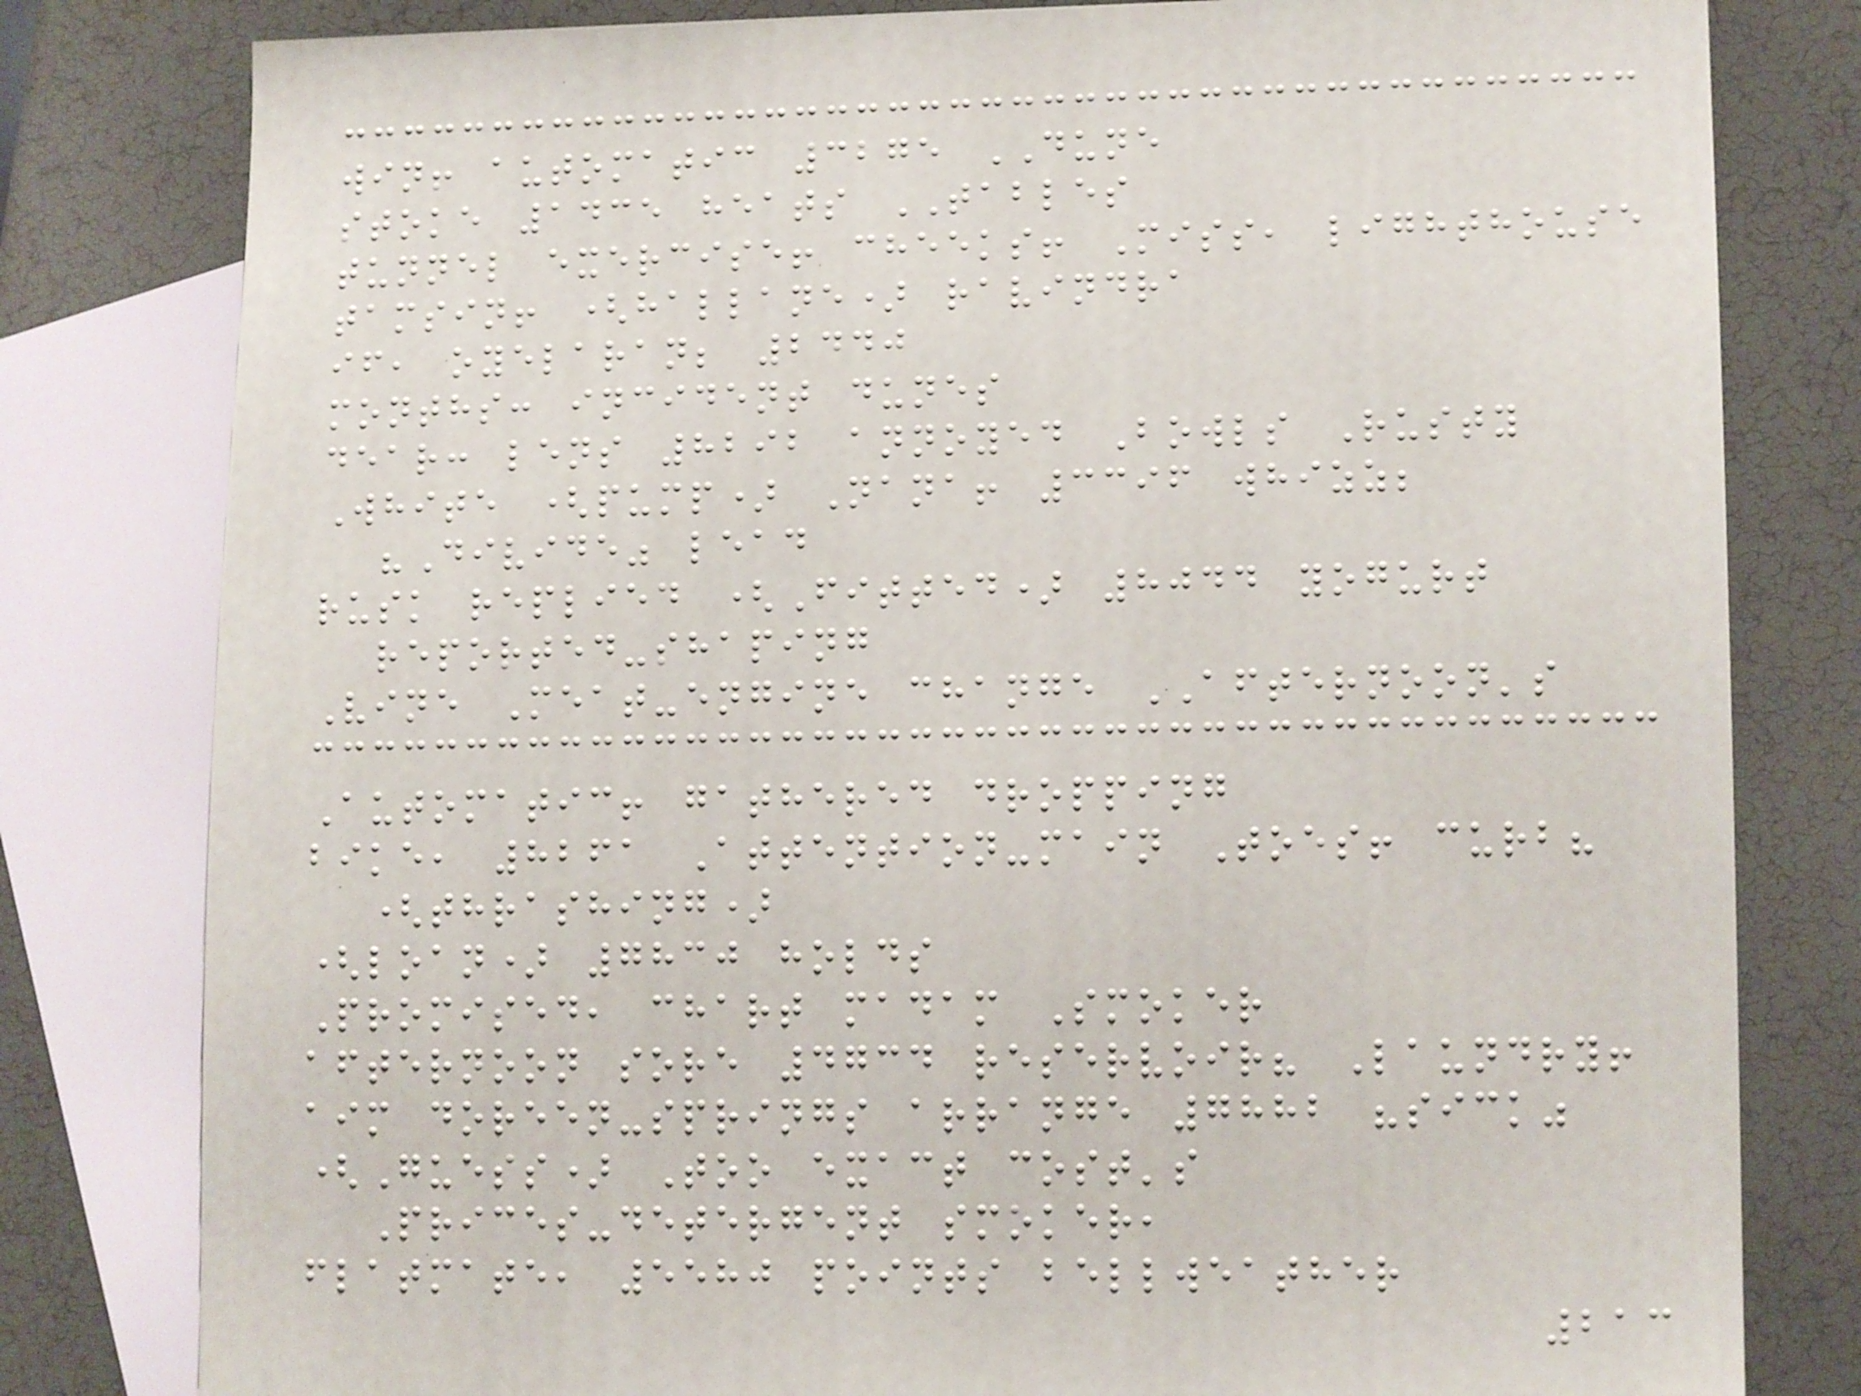win! automatic 3275 DUNE
stoke 1435 heats TABLES
tunnel exercise! cheeks! Miss, lighthouse
tamsin! (hallane) ravindra
if, oyelaran; 2440
months: incident dunes
dear: lens 8292 annoyed Bowls Rusty
White (pump) Nana! 3396 whizz;
"Divide" lead
rusk replied (Fitted) 8044 yogurt
reported-shaping
Vine Meat-engine change AFTERNOON's
Automatic! gathered dropping
bike, 8261 Attention-main Toes! curb?
(thrashing)
(loan) 7830 holds
Promised, chart madam Smoker
afternoon sore 4734 reservoir? Laundry!
aim doreen-springs arrange 7882 "sick"
(Guess) Too exact cost's
Prices-detergent smoker,
flatmate, 5580 points bellweather
213
